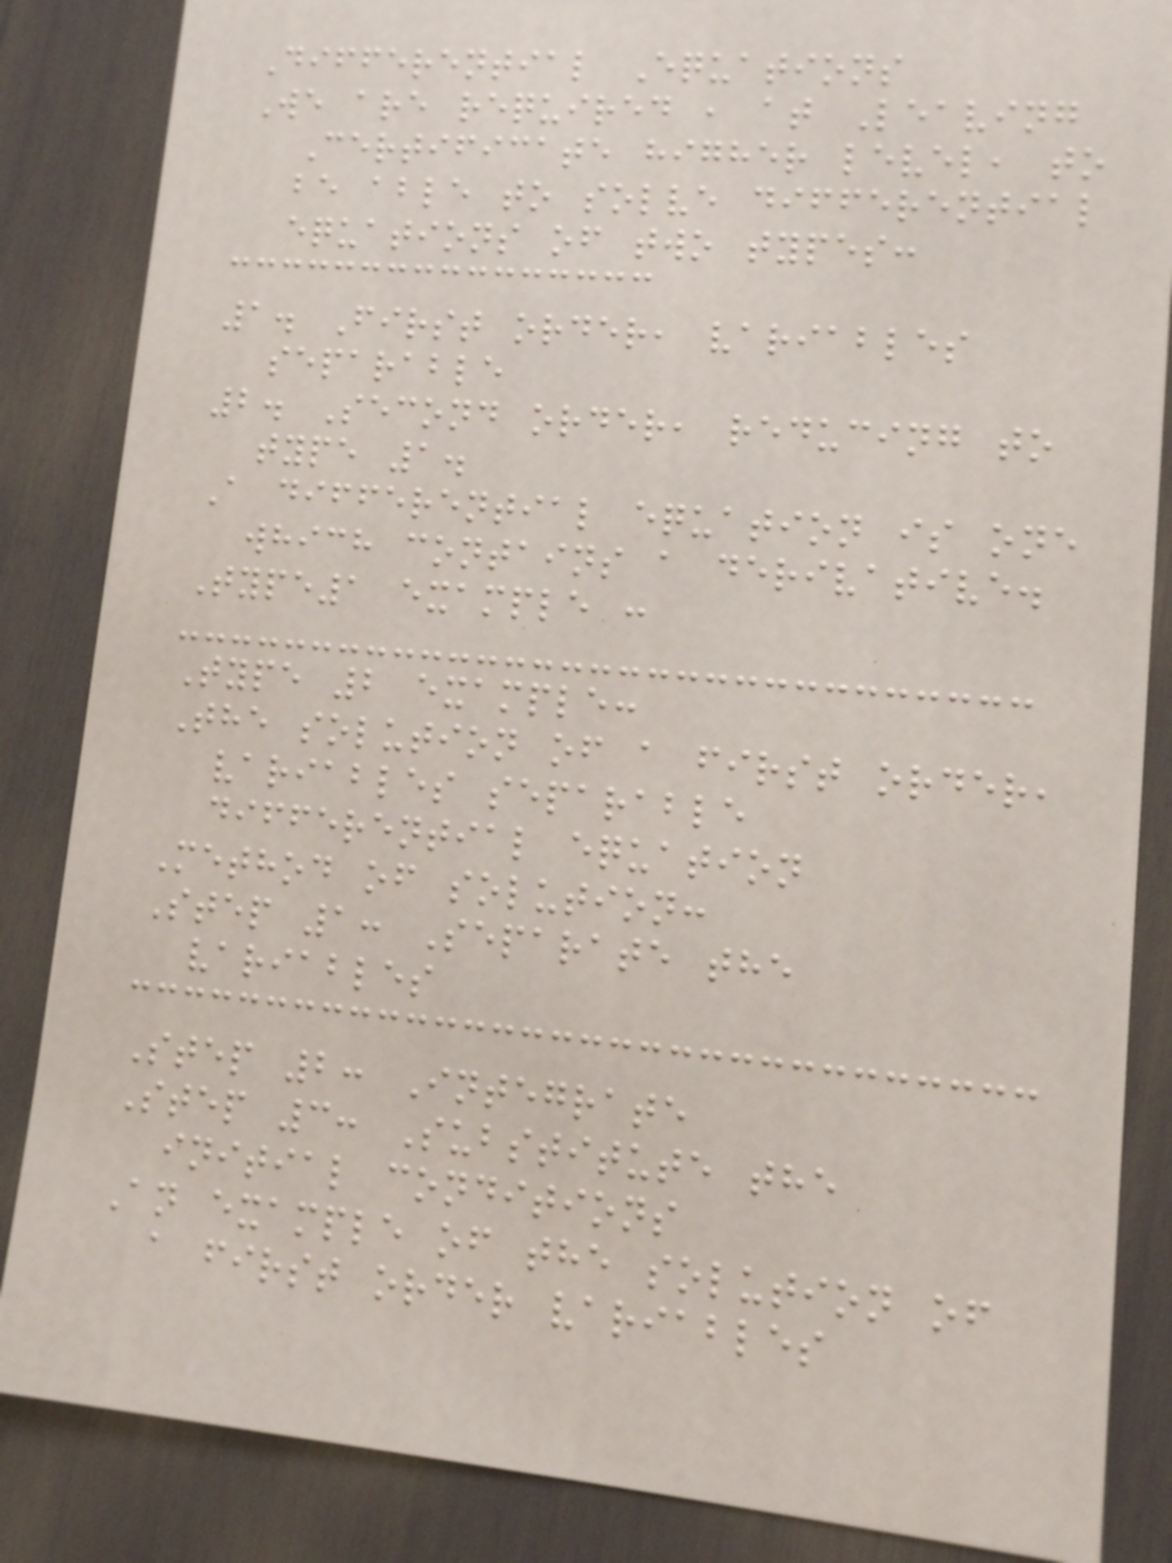Differential Equations
We are required , at Leaving
Certificate higher level, to
be able to solve differential
equations of two types:
1. First order, variables
separable
2. Second order, reducing to
type 1.
A differential equation is one
which contains a derivative.
Type1 example :
Type 2 example:
The solution of a first order,
variables separable
differential equation
Method of solution:
Step 1: Separate the
variables
Step 2: Integrate
Step 3: Substitute the
initial conditions
An example of the solution of
a first order variables
